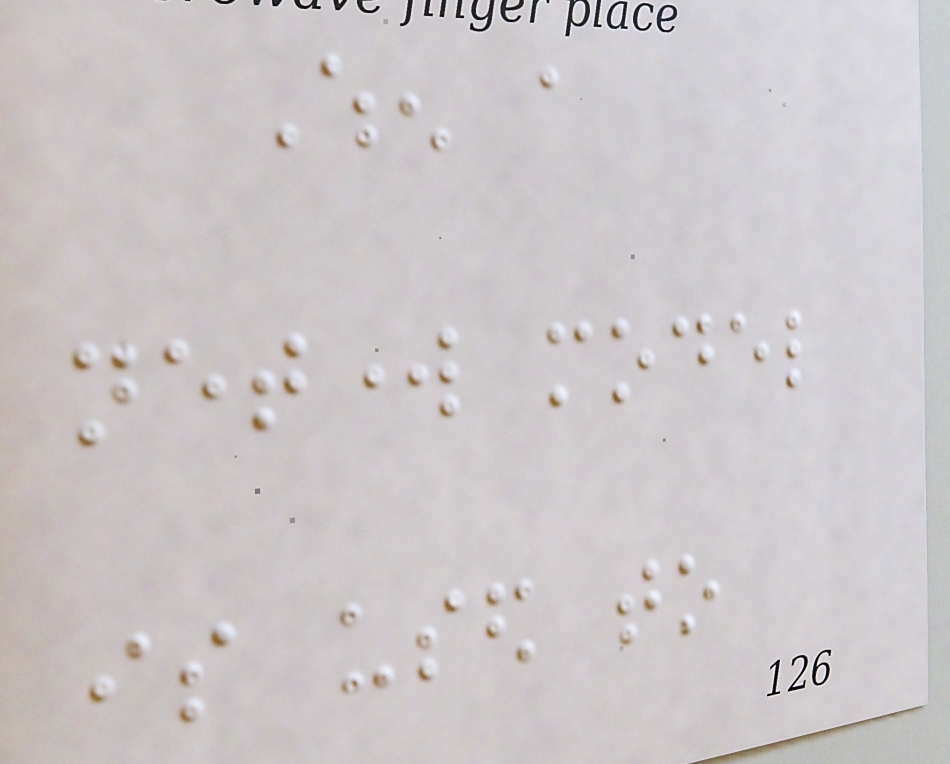When a
network model
is used to
